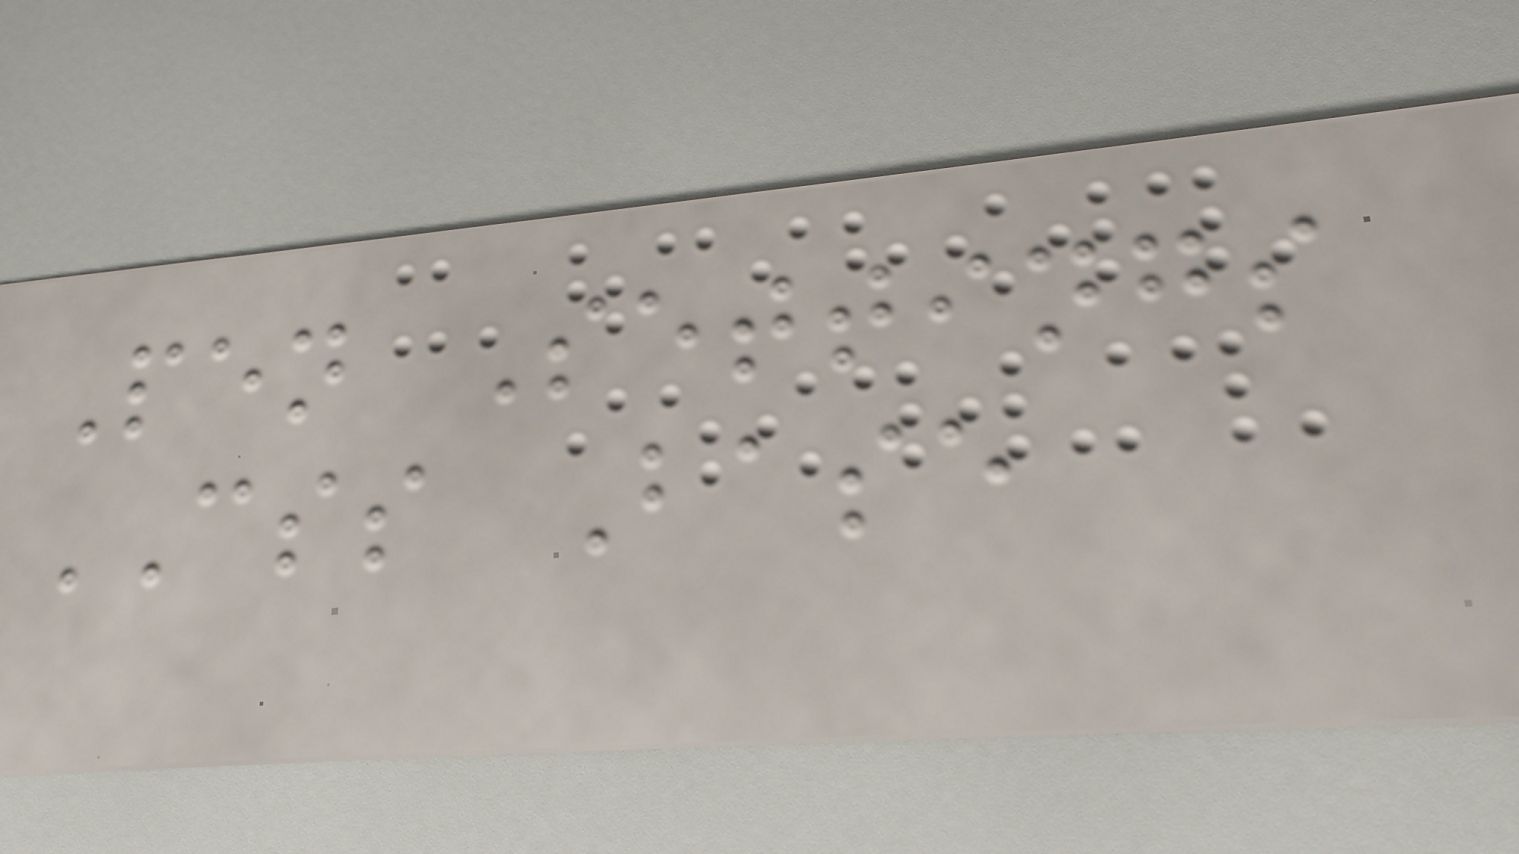Pen Settings
CSS Base
